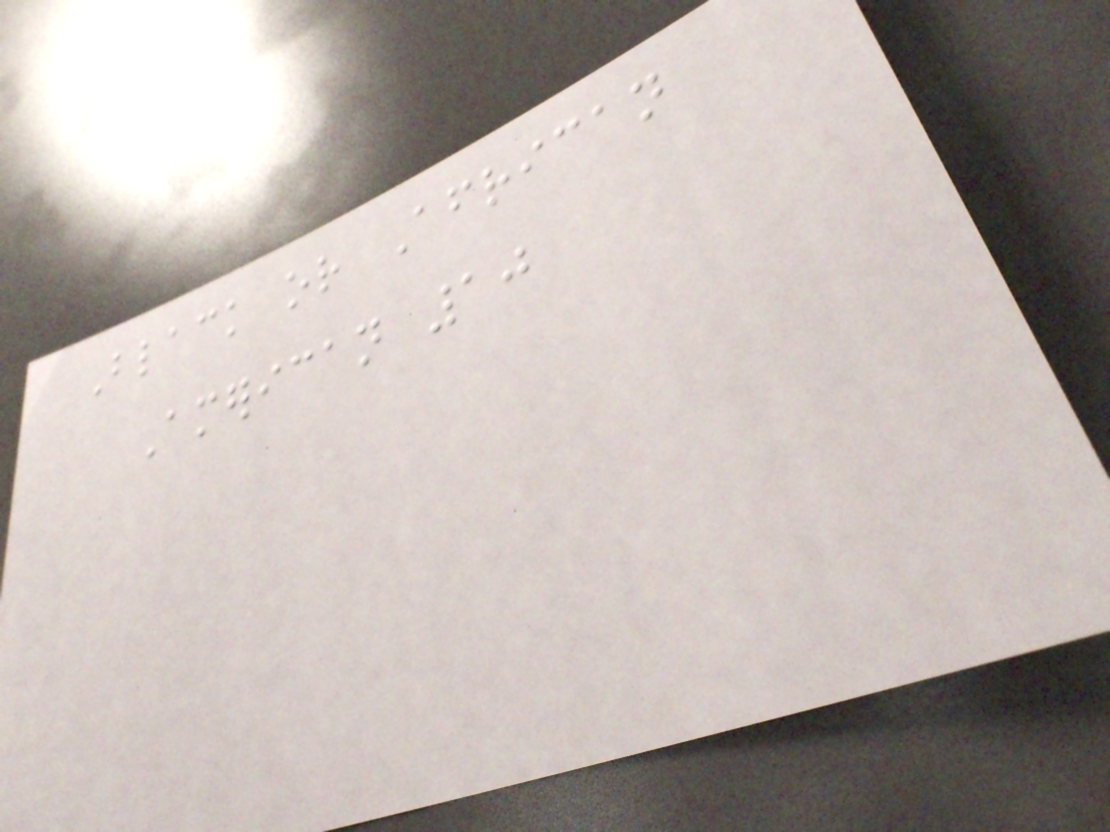Black or African
American 10
